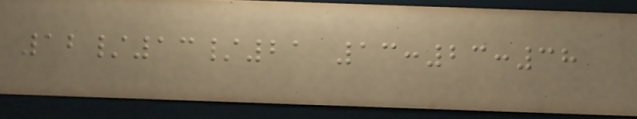12/13/21 13:23:38
